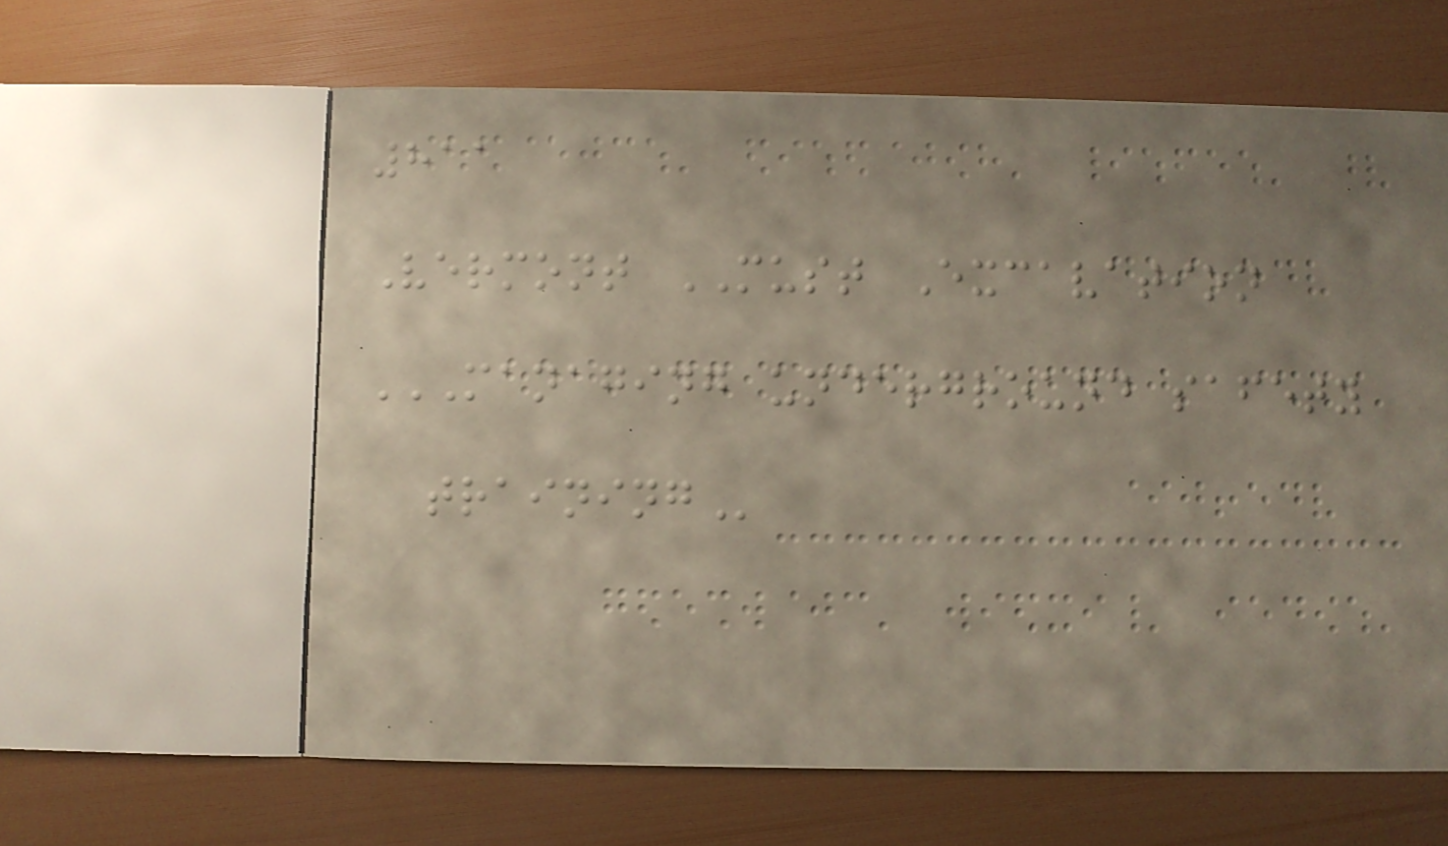811
Vermont MUST Excavation
MANAGING UNDERGROUND SAFETY
TRAINING
